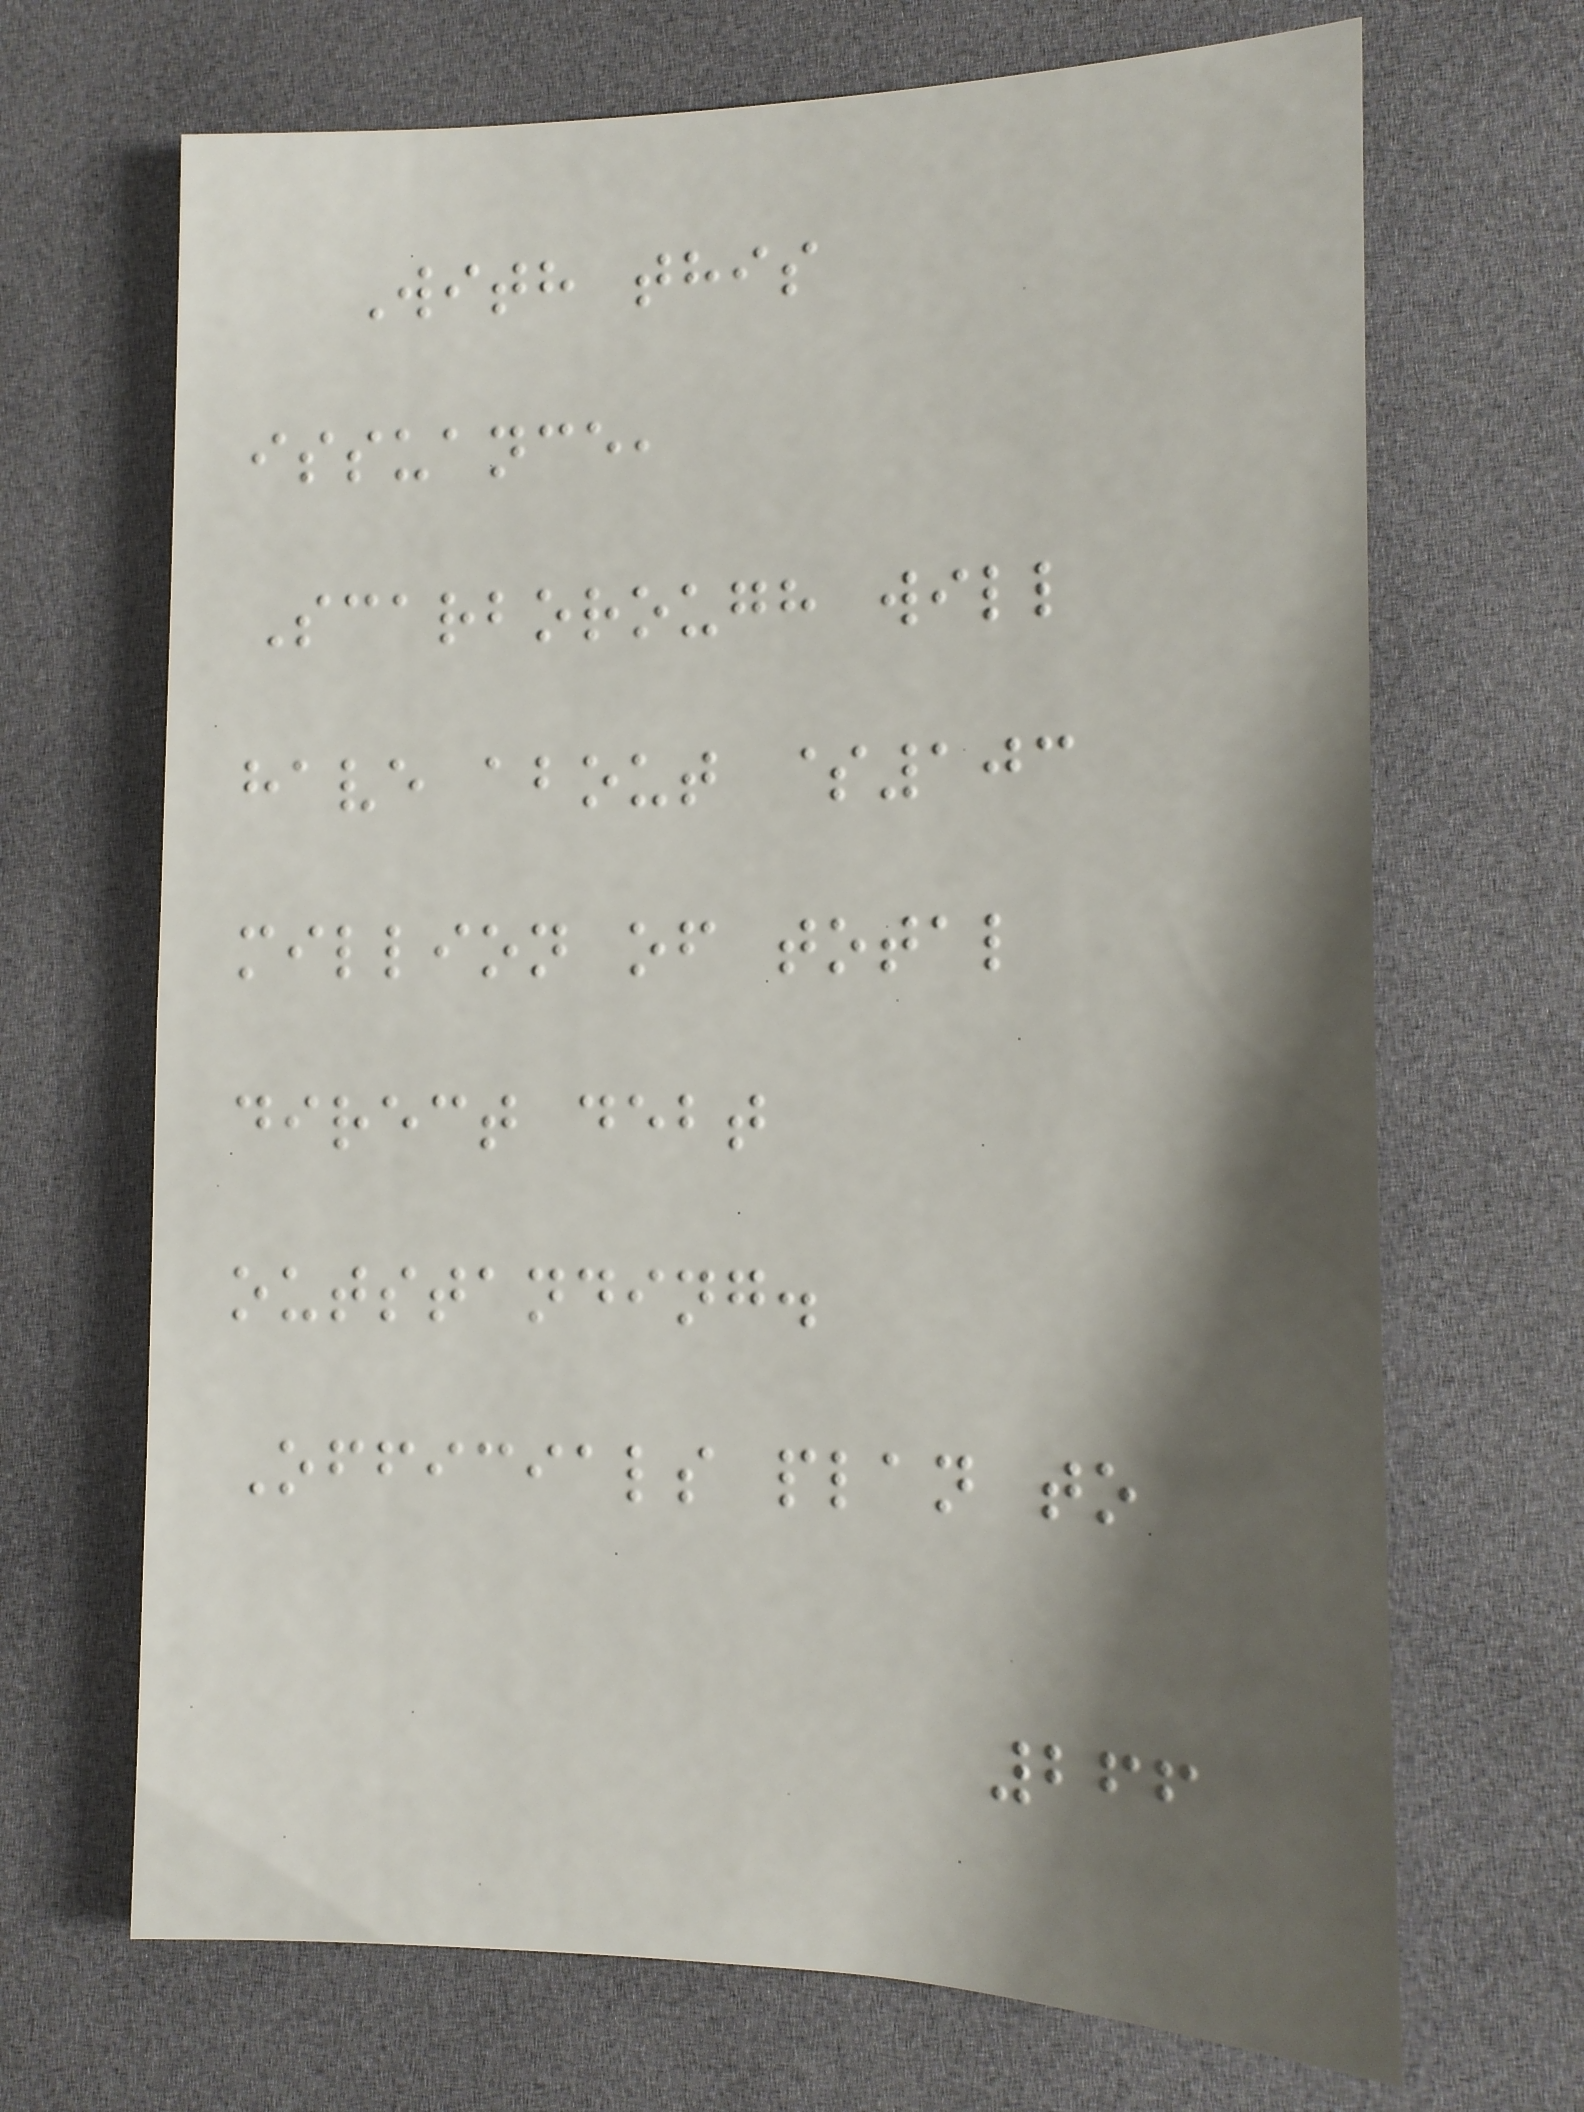With this
issuance,
Scarborough will
have about $103
million of total
direct debt
outstanding.
Officials plan to
266
